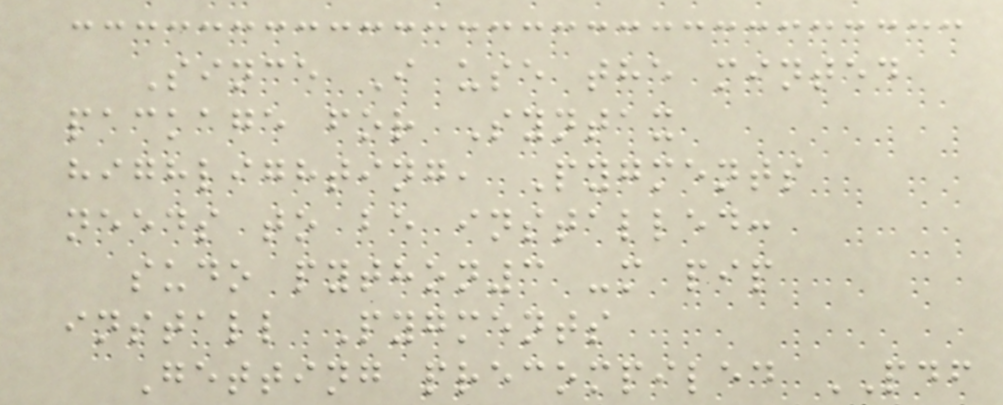Since I use the minted
package for Syntax
highlighting, Pygments
needs to be installed:
sudo python3 -m pip
install Pygments
Getting precompiled PDF
